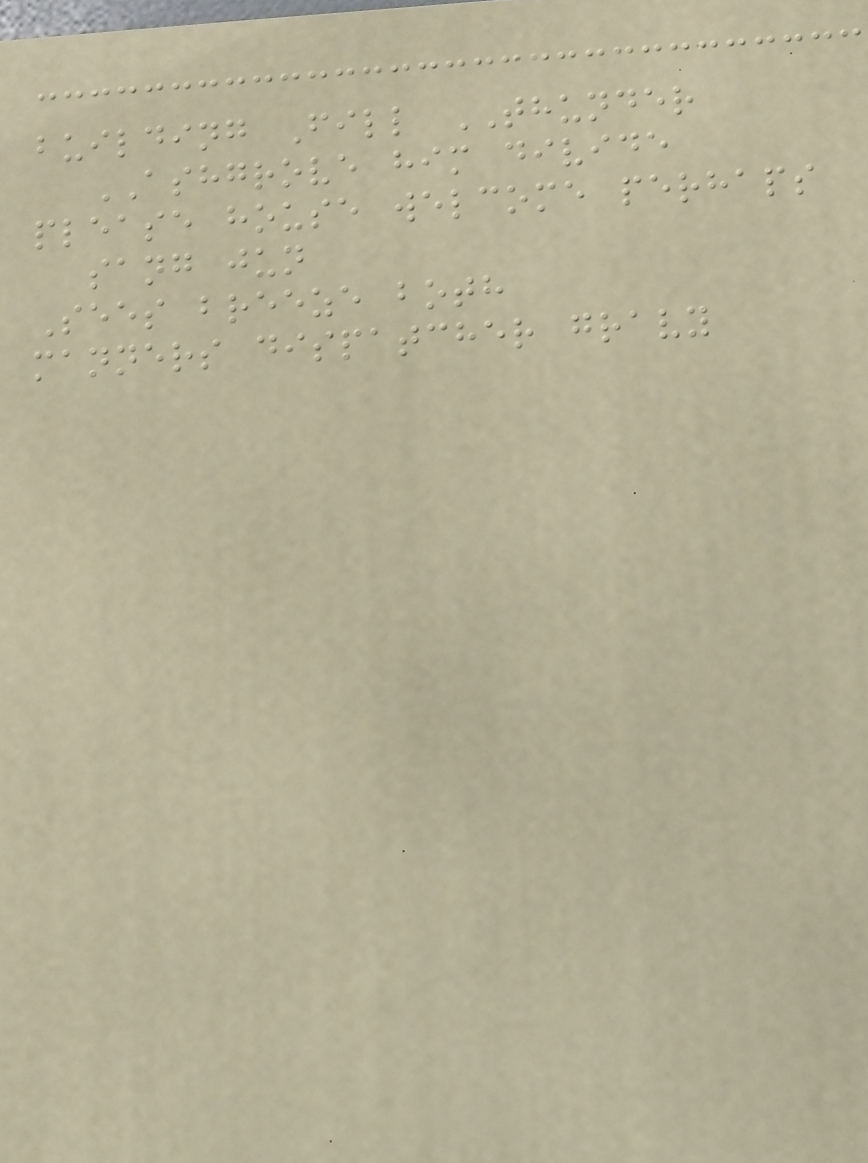building Fill THUNDER
ASHGROVE him divide
please house welcome perhaps
sang jun
Sees breeze both
manners dispatcher gravy
